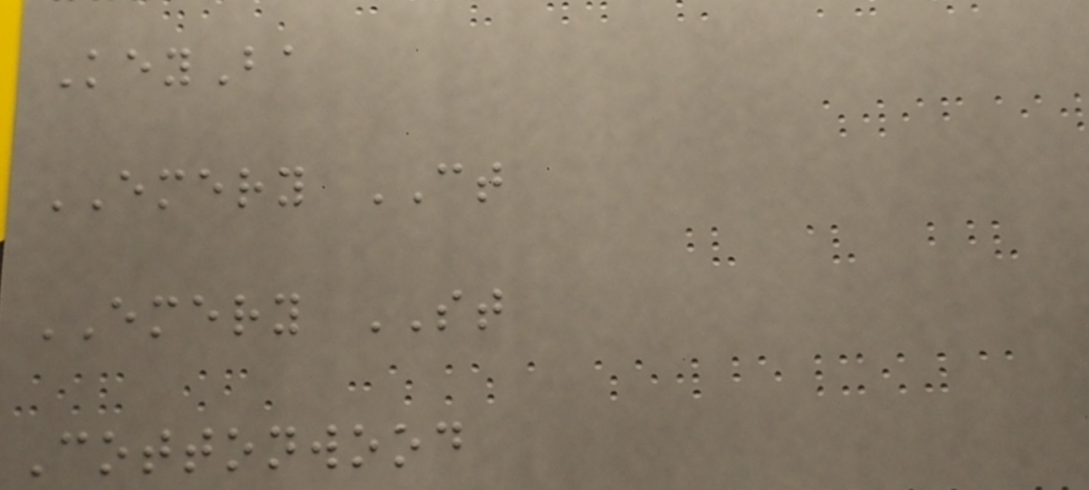KeyBa
EMERY CT
EMERY ST
Cottonwood
